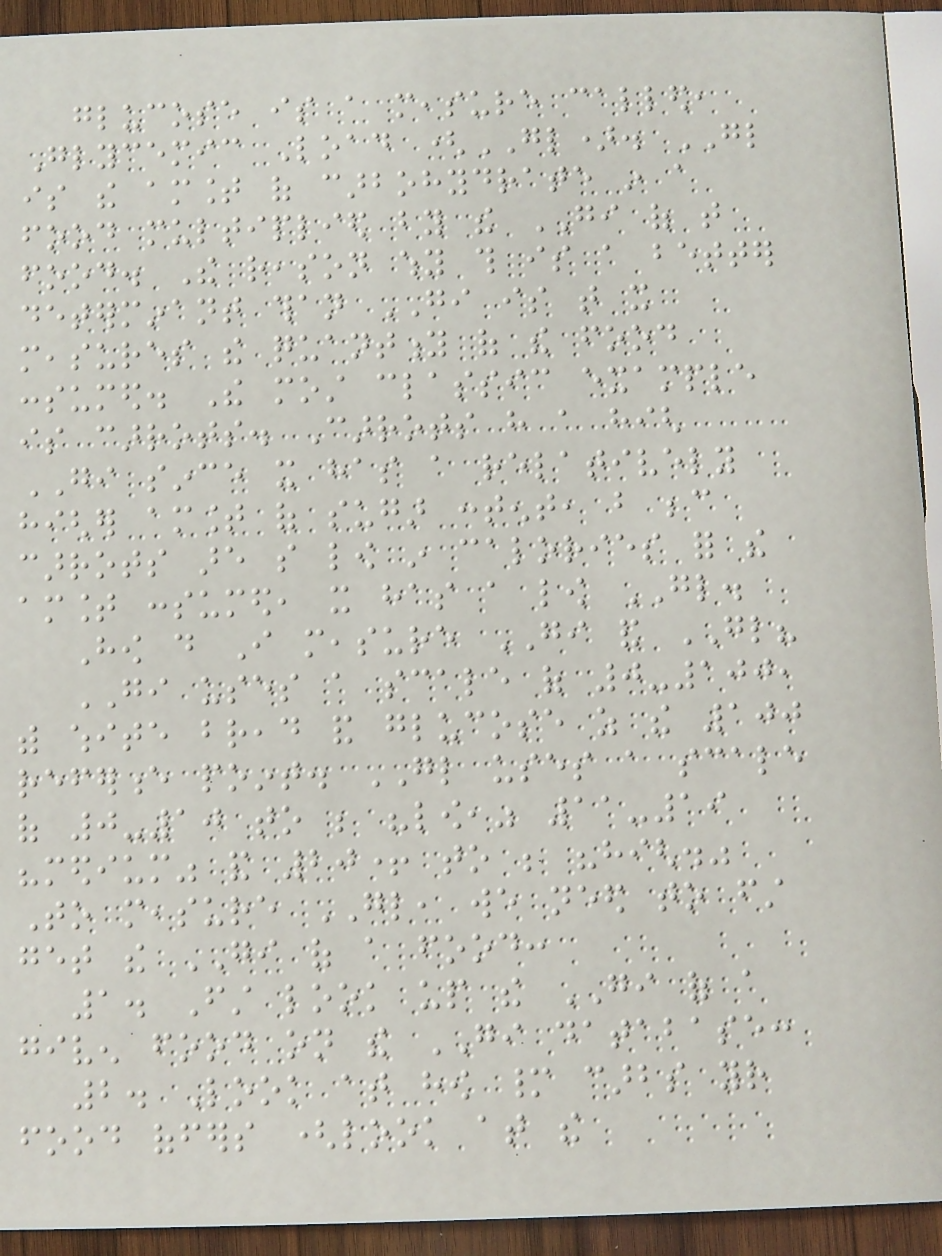glucose is a measure called,
Glycemic Load (GL). GL
is the amount of carbohydrate in a
food multiplied by the GI of that
food. The reason why this is a better
determinant than GI is that it
measures the quantity of the food
consumed. The most classic example
is carrots. Carrots have a high
GI since it has a relatively
higher amount of sugar content, but because
carrots are so low in calories for the
amount consumed, it has a low GL.
How do I measure GI and GL?
GI uses a scale of 0-100,
with white bread and glucose as the 100
reference point. GL uses a scale
of 0-10 to be "low," 11-19
"medium" and 20+ to be "high."
To measure GL, we need to first
get the GI of a food:
1. First look up the GI of a
given food on the GI database:
2. Look at how many carbs your
food offers (look at the
